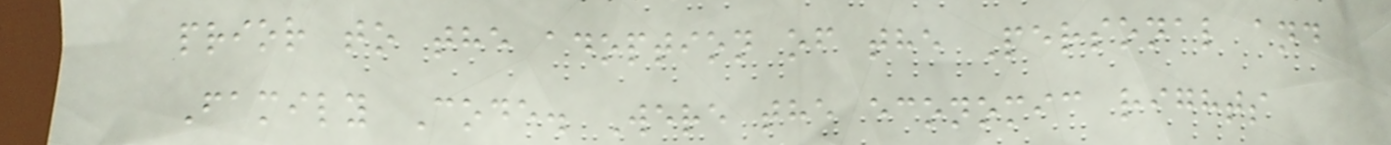prior to the adoption of the Personal and
Family Code. Were the economic rights
